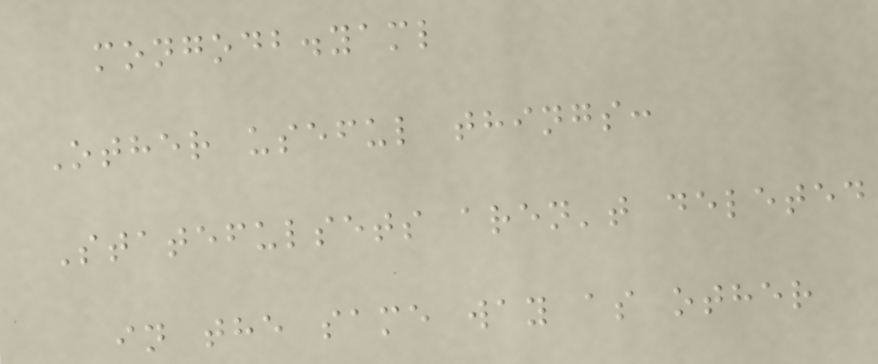mongodb.yaml
Other useful things:
Statefulsets aren't deleted
in the same way as other
